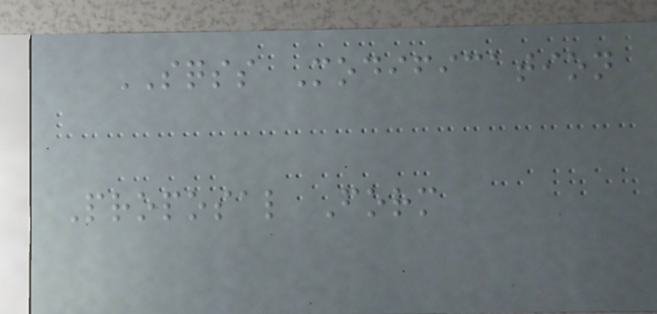SQSS Modification
Proposal Form
